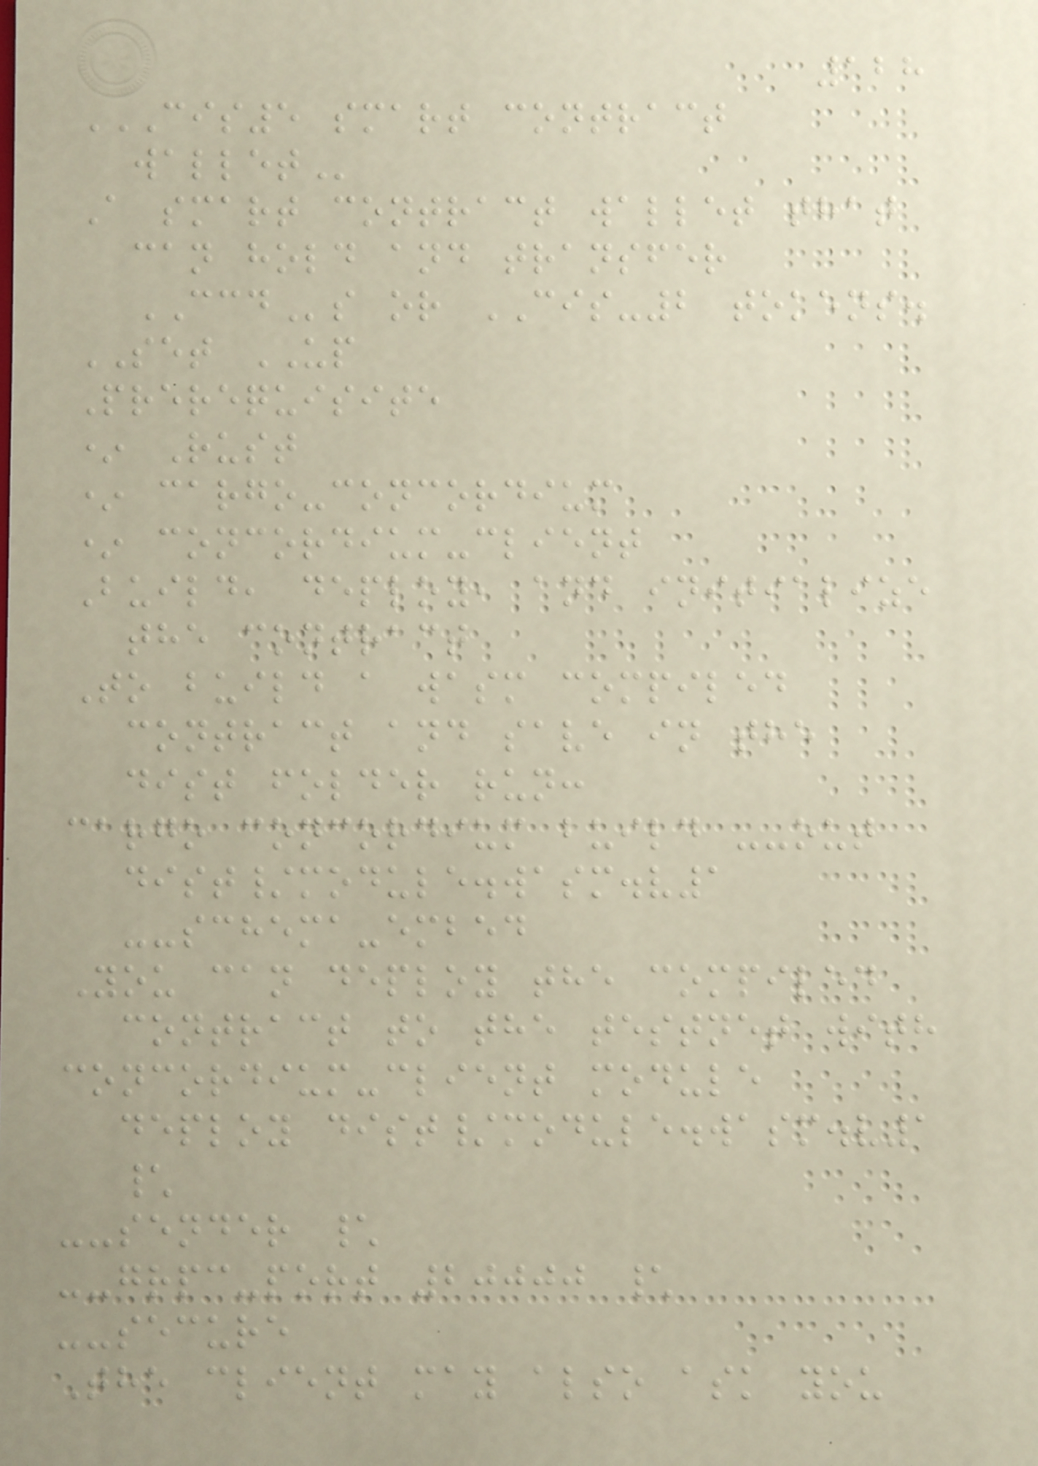128
CIS5 SMART CONTRACT
WALLET
A smart contract wallet that
can hold and transfer
CCDs or CIS-2 tokens.
SET UP
Prerequisite
* Rust
* cargo-concordium
* concordium-client
Build, deploy, and initialize
the contract
To build a wasm compiled
contract and save in the
dist folder run:
cargo concordium build --out
dist/module.wasm.v1
--schema-embed
You can deploy the compiled
contract to the testnet with
concordium-client module
deploy dist/module.wasm.v1
\
--sender \
--grpc-port 20000 \
--secure
The client may also ask you
